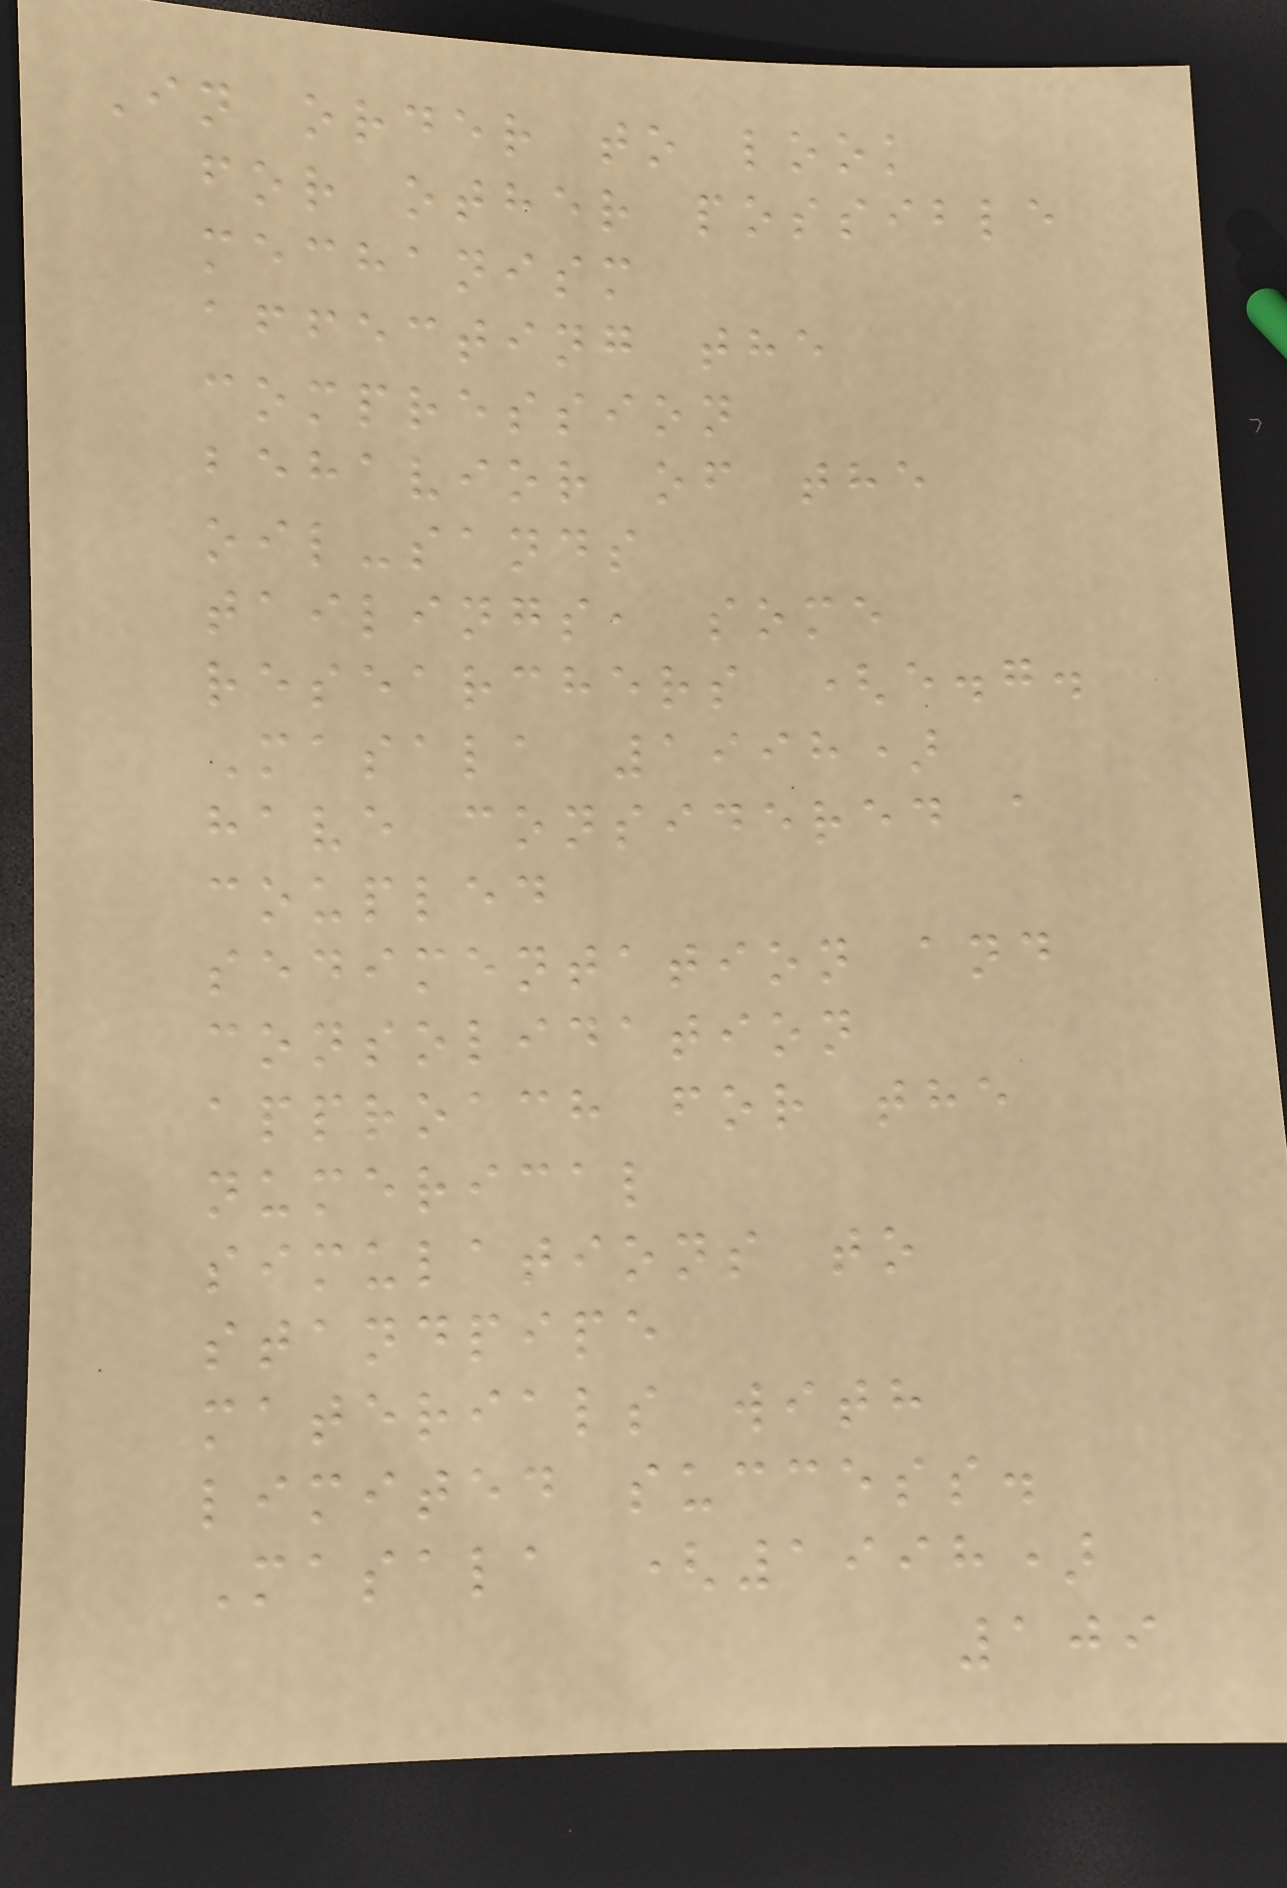In order to look
for other possible
mechanism
affecting the
compression
behavior of the
oil-sands
tailings, some
researchers (e.g.
Masala 1998)
have considered a
coupled
sedimentation and
consolidation
approach for the
numerical
simulations to
standpipe
materials with
limited success.
Masala (1998)
109
